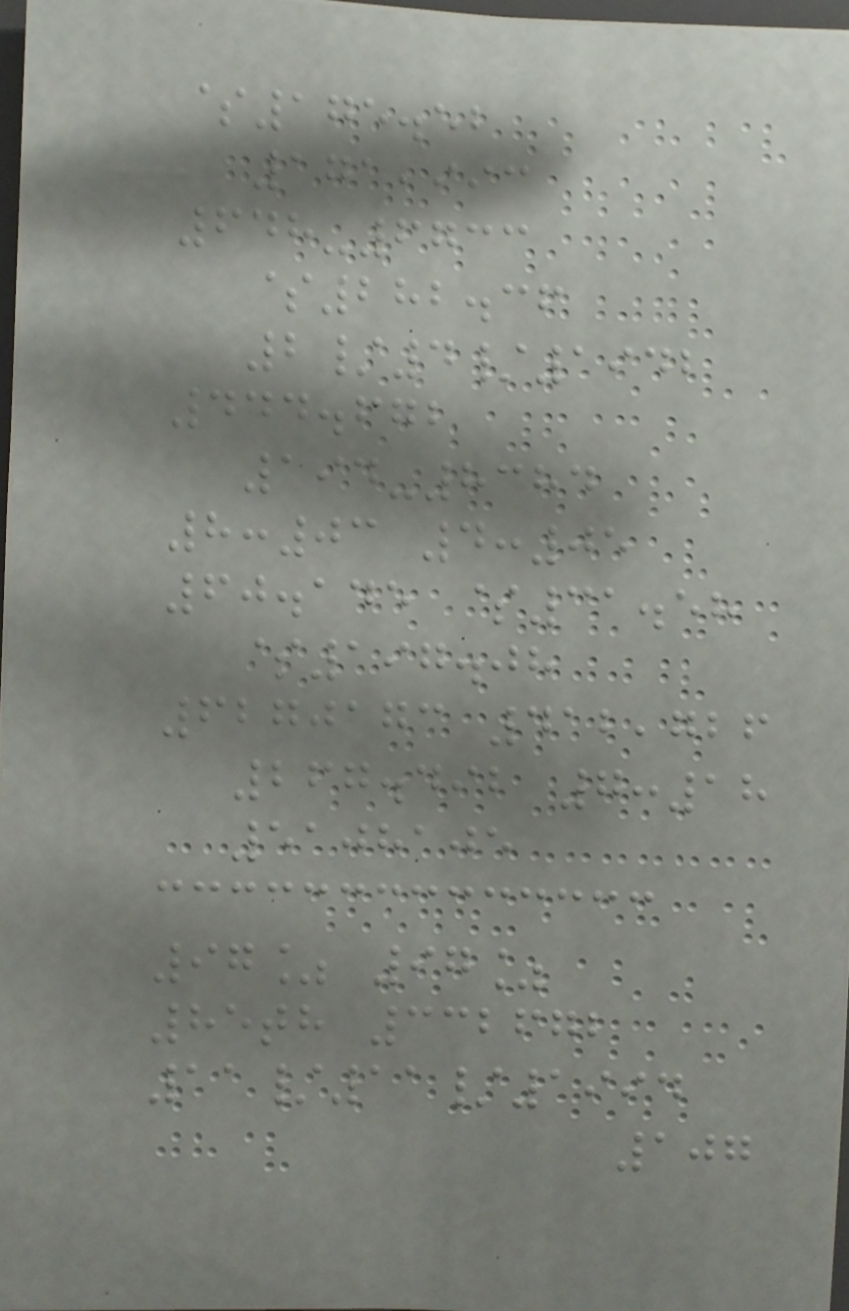$175.52
171,993
648-6733
$282.36
2/4/1942
444.672
194-8384
8:03 4:05
60.145 $31.58
$197.08
6270173 412,726
267.492 7:18
5108105
97% 97%
85th 332672
11/11/1994
107
